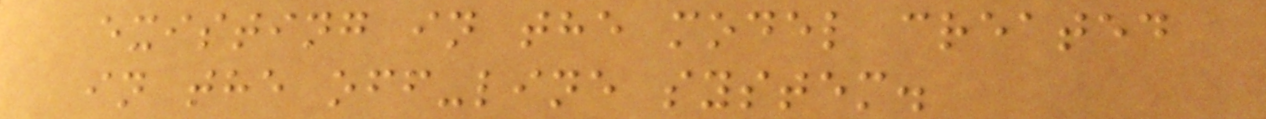existing in the model created
in the off-line system.
